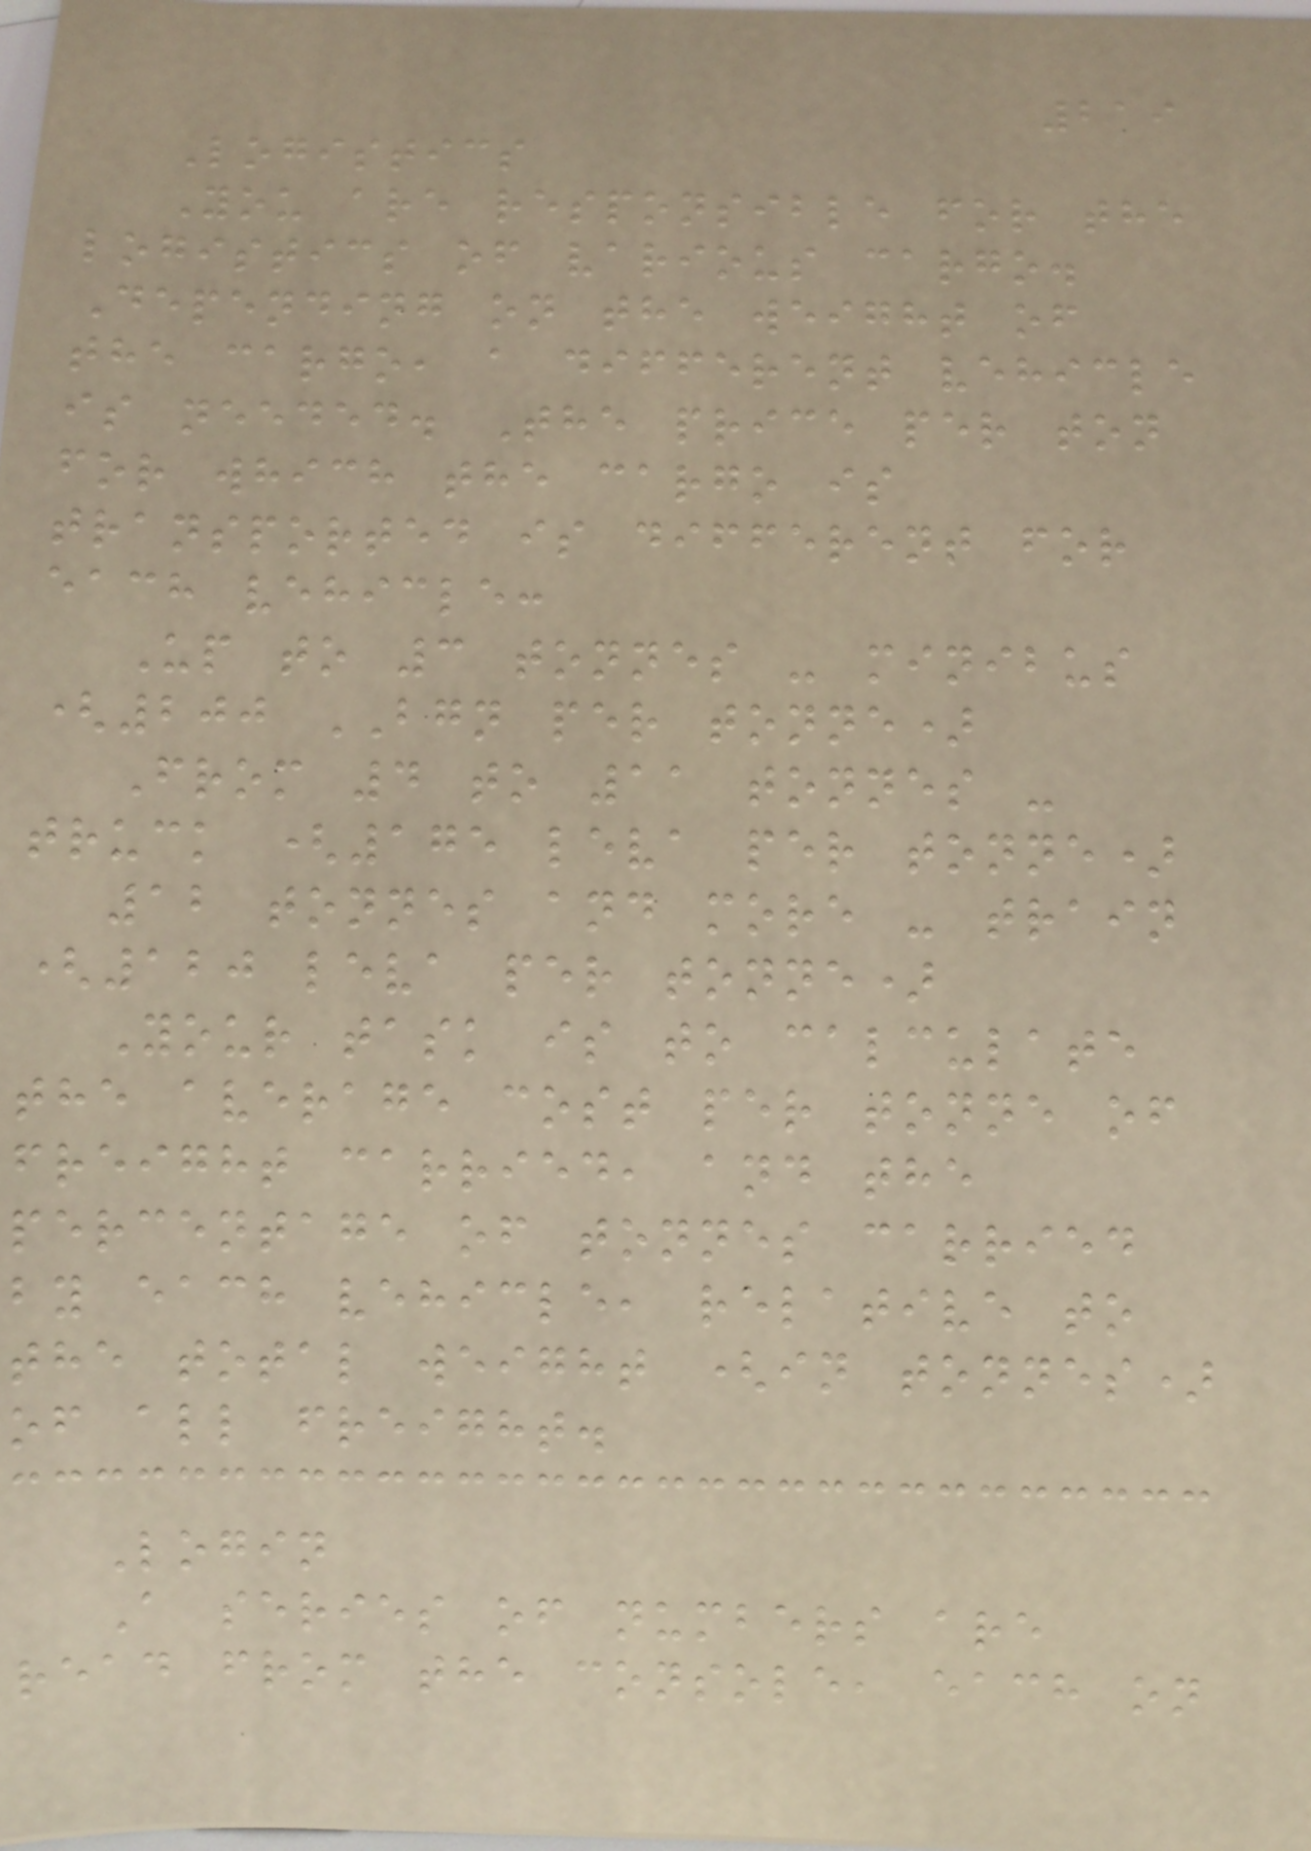219
Logistics
You are responsible for the
logistics of various cargo.
Depending on the weight of
the cargo, a different vehicle
is needed. The price per ton
for which the cargo is
transported is different for
each vehicle:
Up to 3 tonnes - minibus
(200 BGN per tonne)
From 4 to 11 tonnes -
truck (175 leva per tonne)
12 tonnes and more - train
(120 leva per tonne)
Your task is to calculate
the average cost per tonne of
freight carried, and the
percentage of tonnes carried
by each vehicle, relative to
the total weight (in tonnes)
of all freight.
Login
A series of numbers are
read from the console, each on
